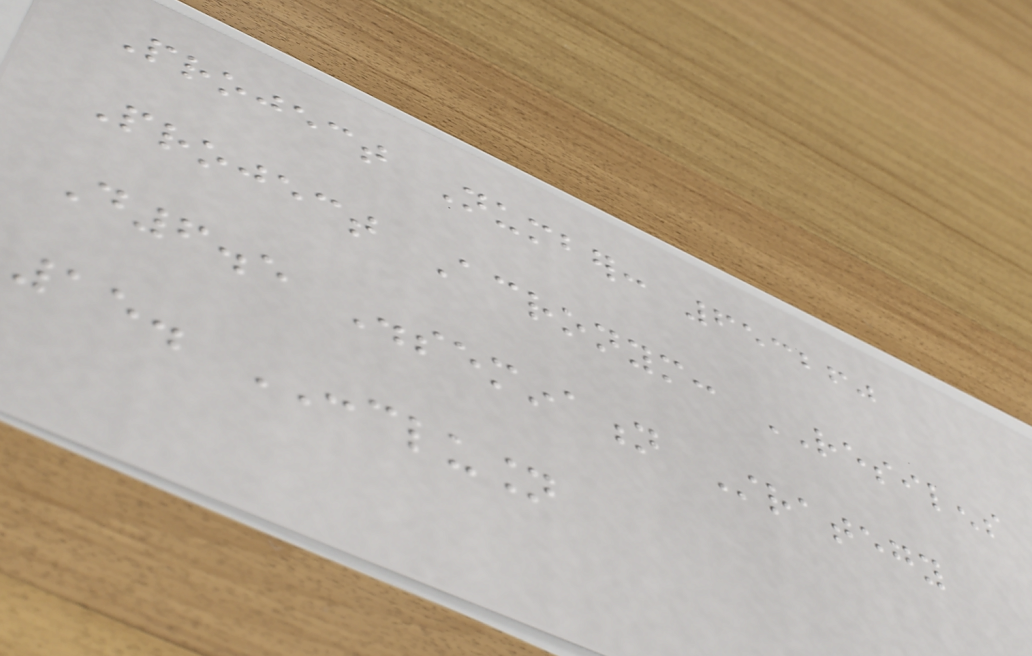Project Number: 653260
Project Acronym: RESILENS
D6.5 Dissemination Strategy
15. CONCLUSION
